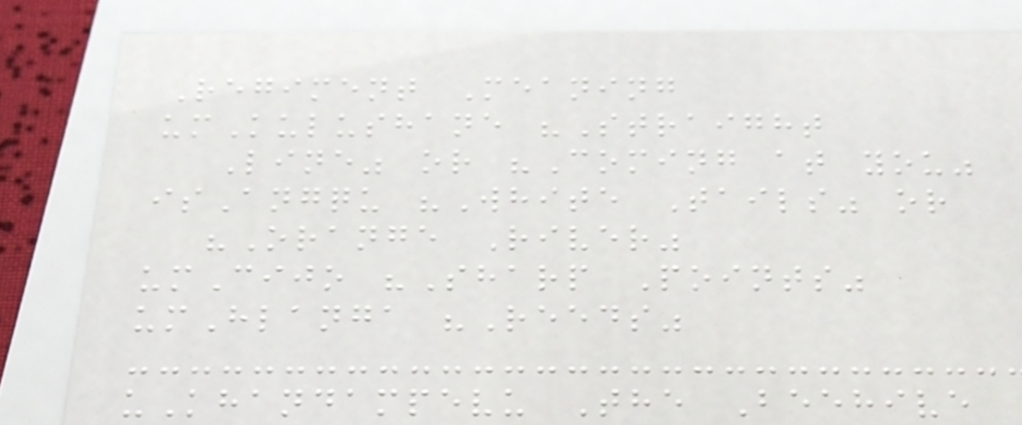Regiment Meaning
umKulushane "Straight
Line" or "Coming at you"
isAngqu "White Tails" or
"Orange River"
umCijo "Sharp Points"
umHlanga "Reeds"
uKhandampevu The Beehive
